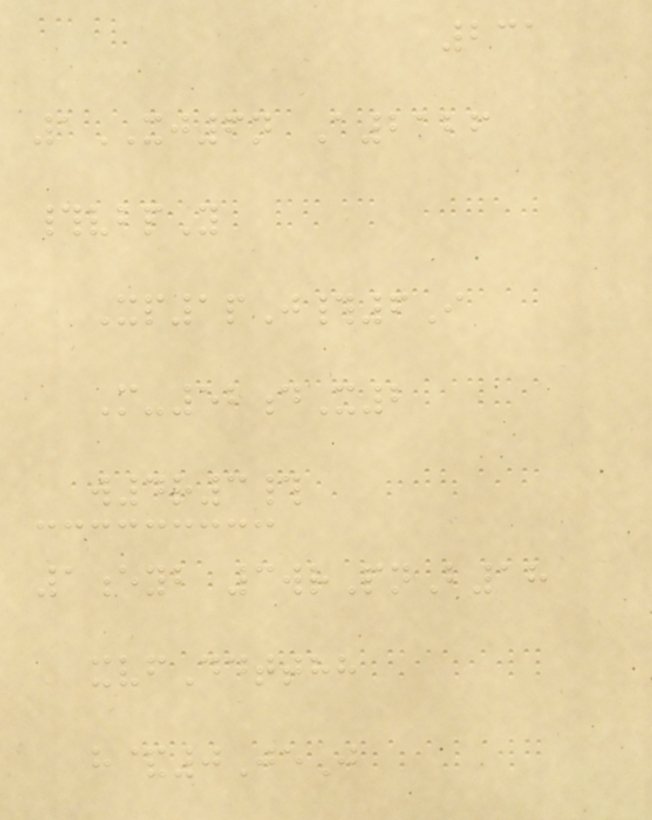231
1XJ6n A2126
#vbpY
Xp1pJ#6I
M-52dX2
w4r3#
1eyb 3wrPnB18
xvfDdtthh
h&0JeJ
